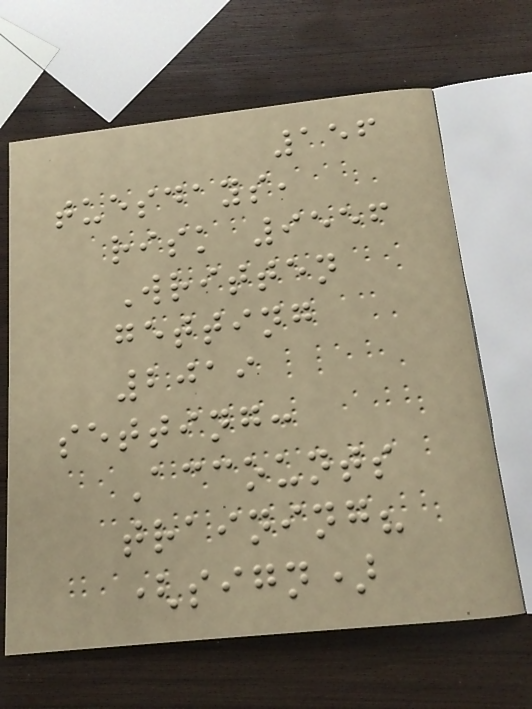156
tuesdays,
risk 9556
Written
getting
2019
setting:
Accounts
training?
(sign)
